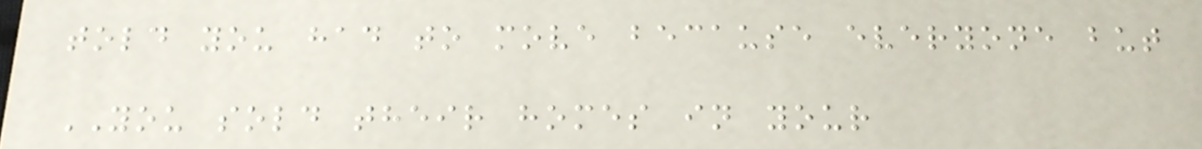told you had to move because everyone but
YOU sold their homes in your
